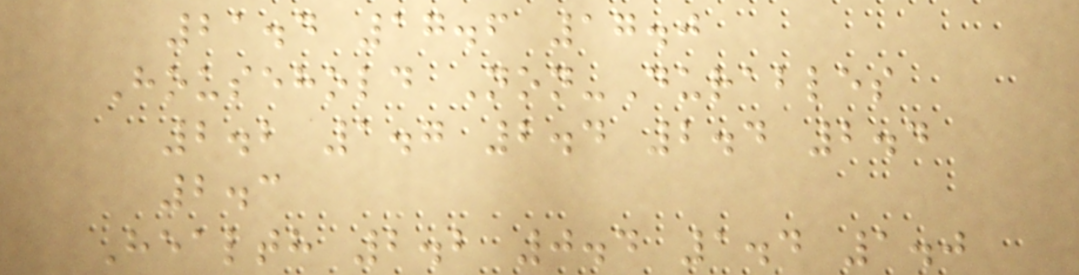21.4 17.6 17.0
Household Non-Durables
2.2 1.7 2.4 2.4 2.4
2.3
Health 2.2 0.4 1.4 1.0
